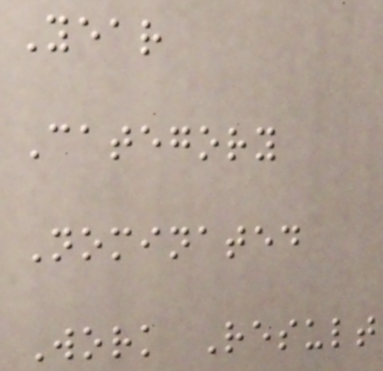Year
Category
Nominated
Work Result
